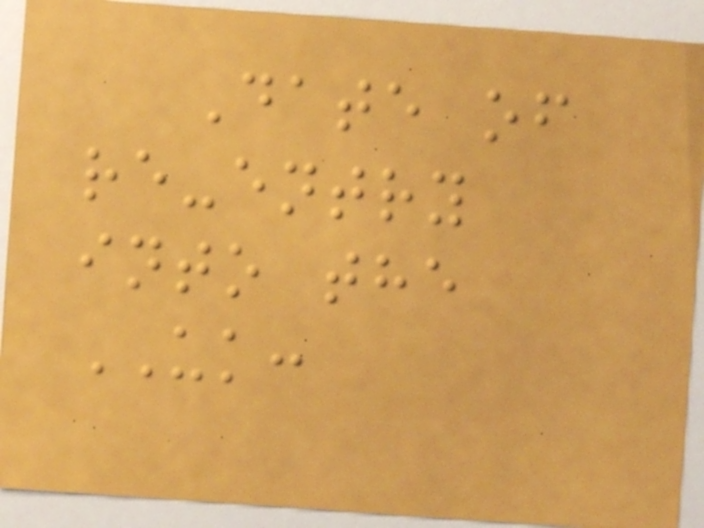Date of
re-entry
into the
UK:
